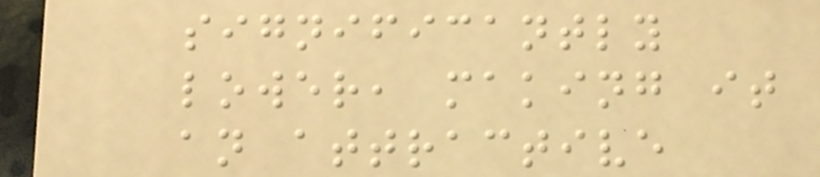significantly
lower, making it
an attractive
